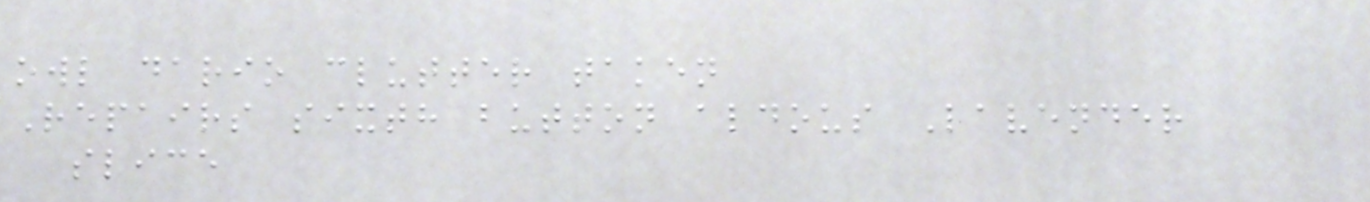owl dario clutter taken
Repairs sixth button aldous Lavender
slice
